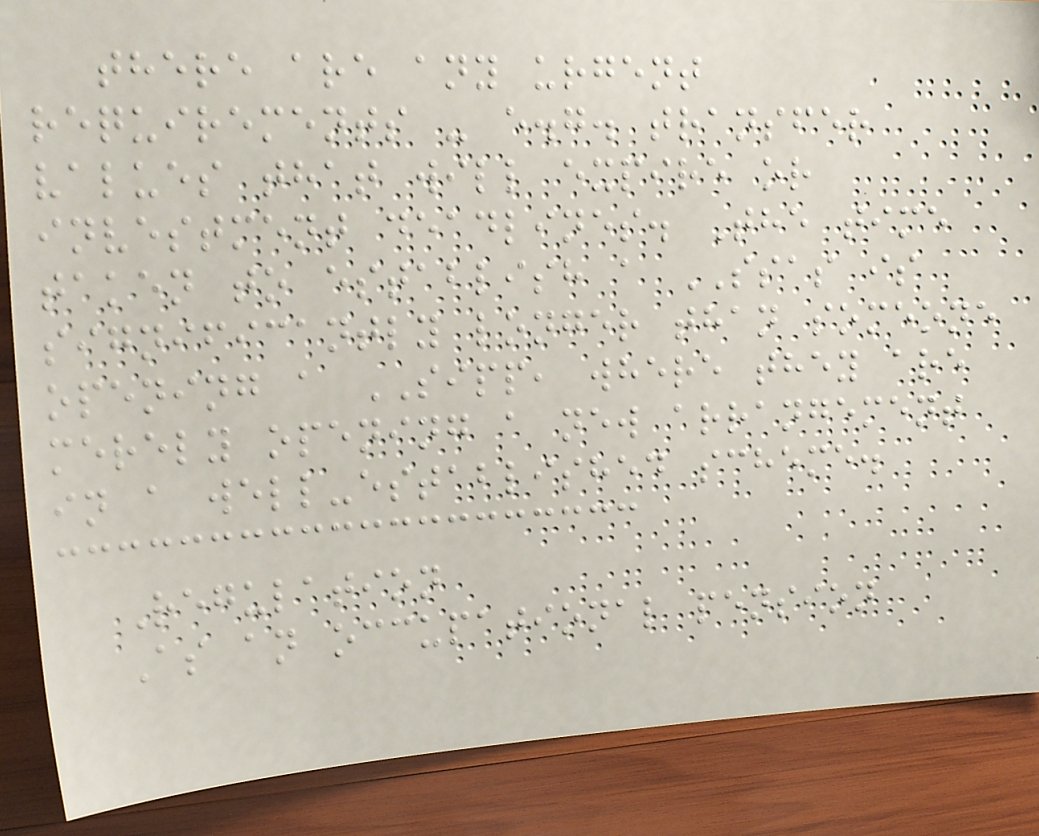there are any urgent
requirements - e.g. transfer
values that will expire or
investment deadlines. The time
taken to establish a SSAS is
significantly longer than someone
opening a SIPP, where they are
merely opening a new arrangement
in a well-established scheme.
Regulation
As an occupational pension
